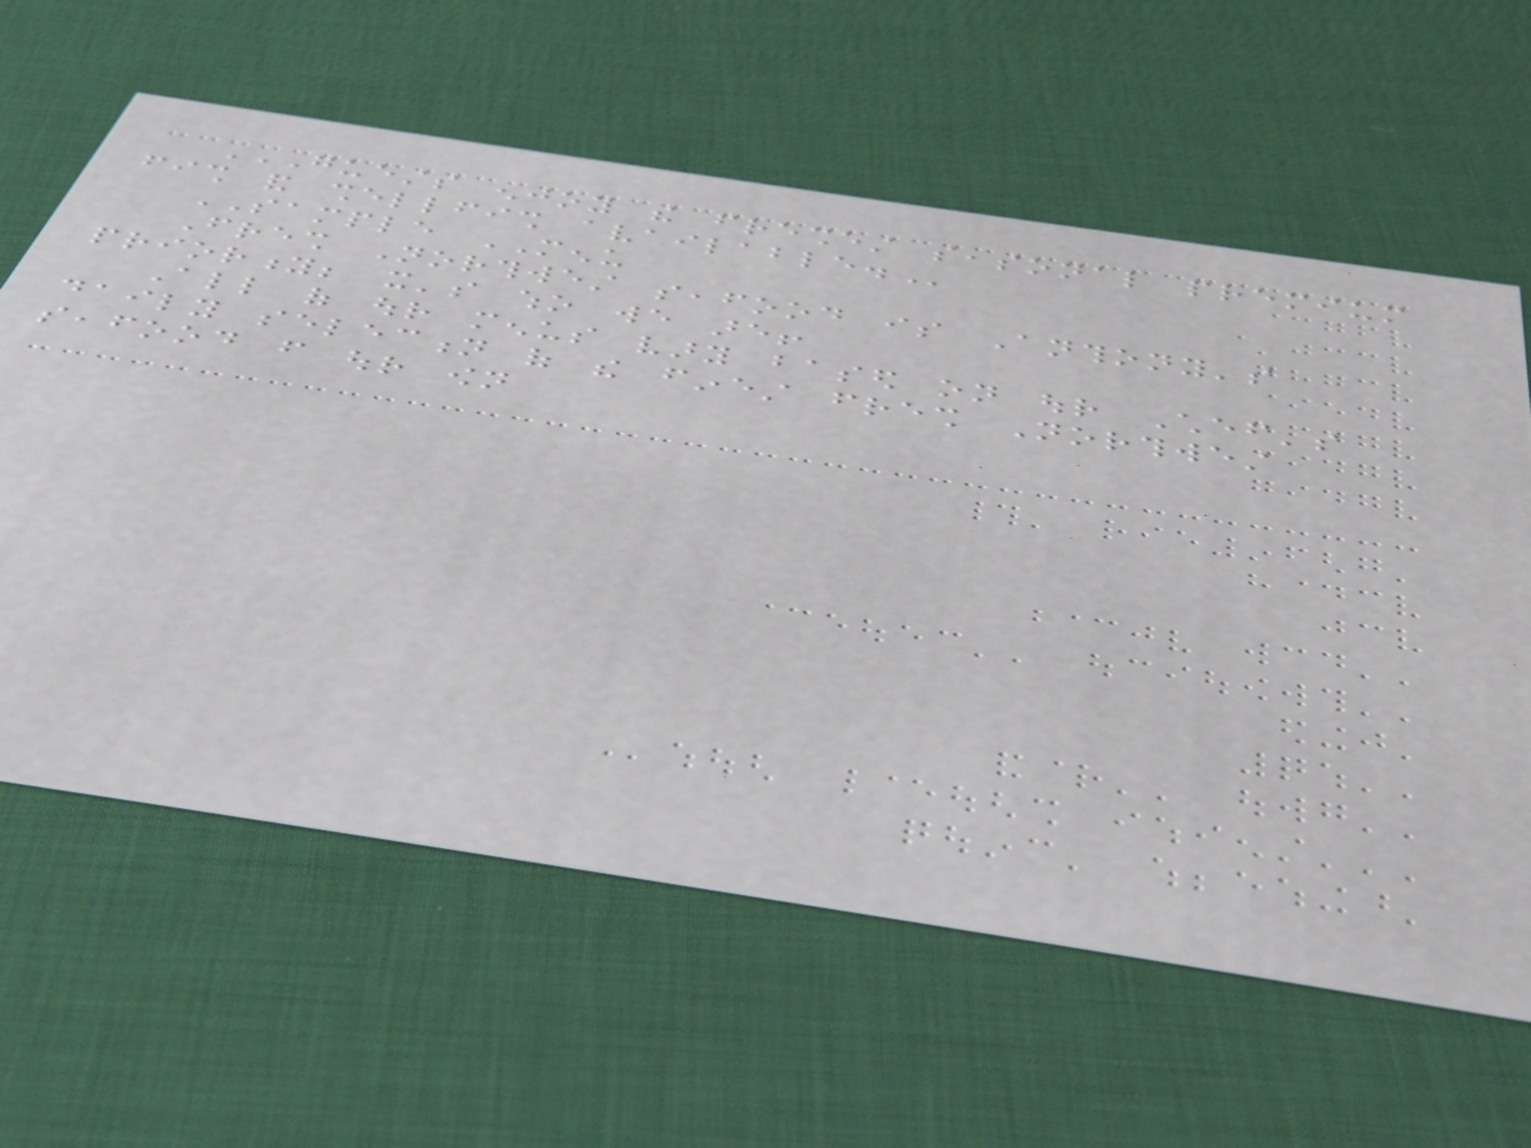GUESTS ENJOY THE FRESHEST SEASONAL PREMIUM
FISH AND SHELLFISH AVAILABLE.
SAMPLE MENU
Fresh Northwest seafood is Anthony's
priority; it's who we are!
All of our menus vary based on our Chef's
daily selection of the finest fresh Northwest
seafood from our own
